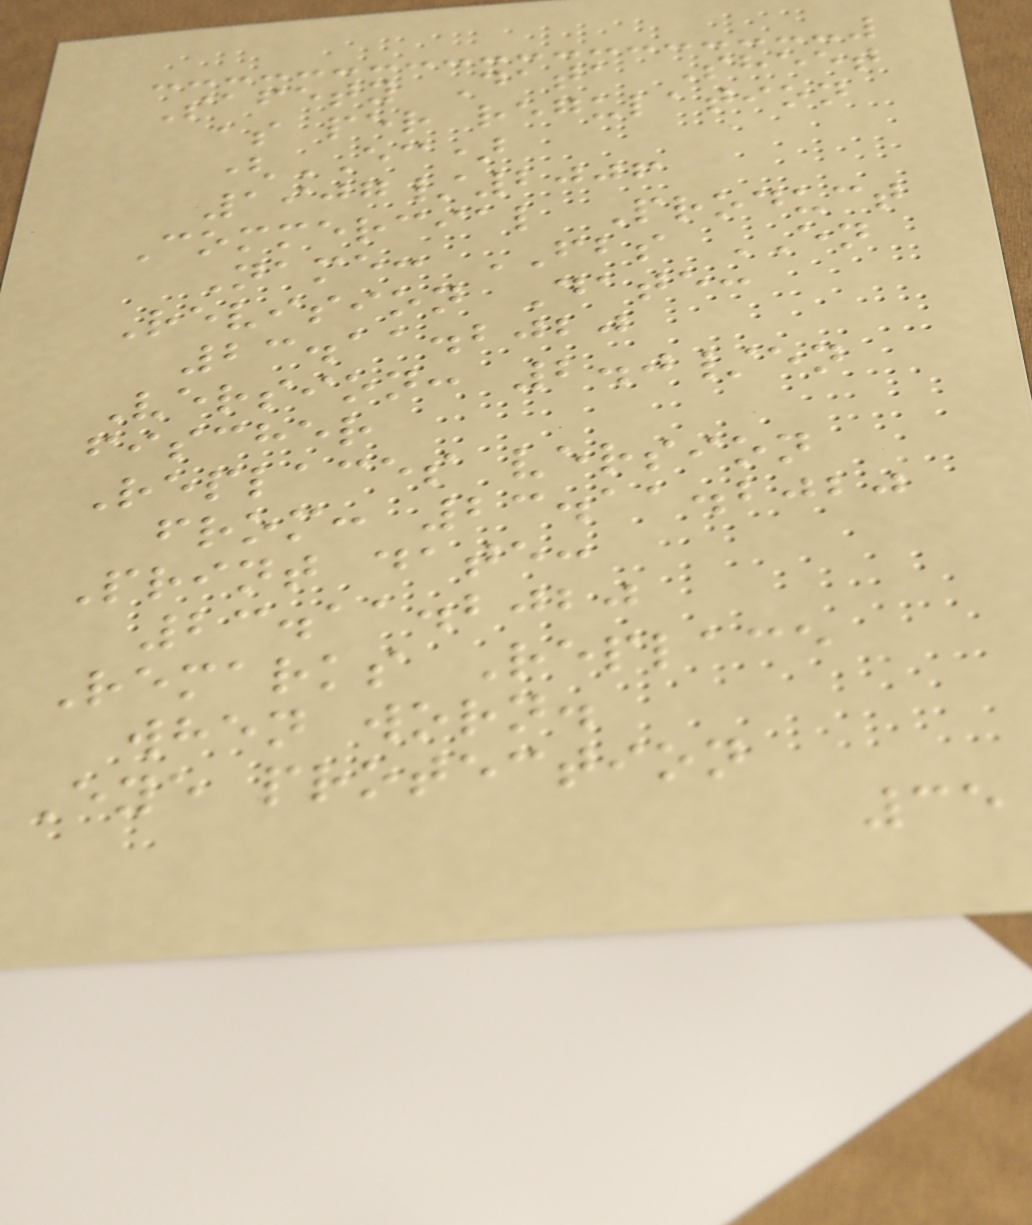Safety Data Sheet
as per regulation
(EC)
1907/2006
Commercial Product
Name: FBS EN
Revision Date:
23.11.2020
Version: 2.0/en
fischer
Replaces version
from: 23.11.2020
Print date:
23.11.2020
Remarks Replace
when worn.
Eye protection
35
